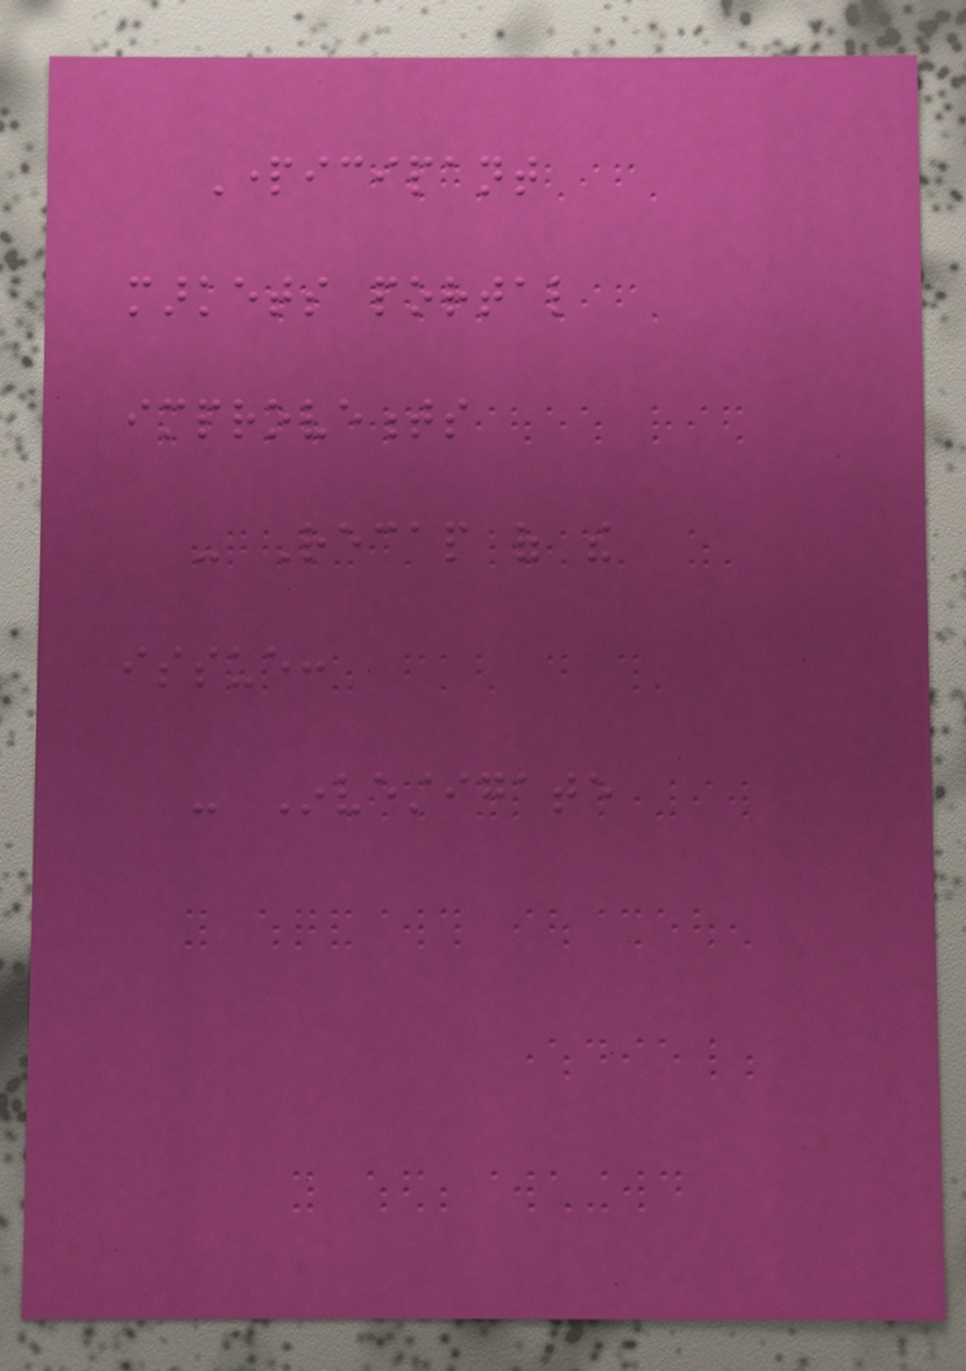Participant
markets portal
improvements
- Recap of the
issue:
- Investigate
